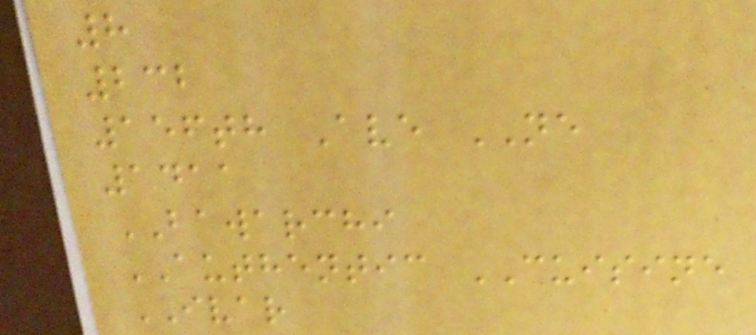8
232
156th Ave NE
1411
BAWARCHI
AUTHENTIC CUISINE
IVAR
